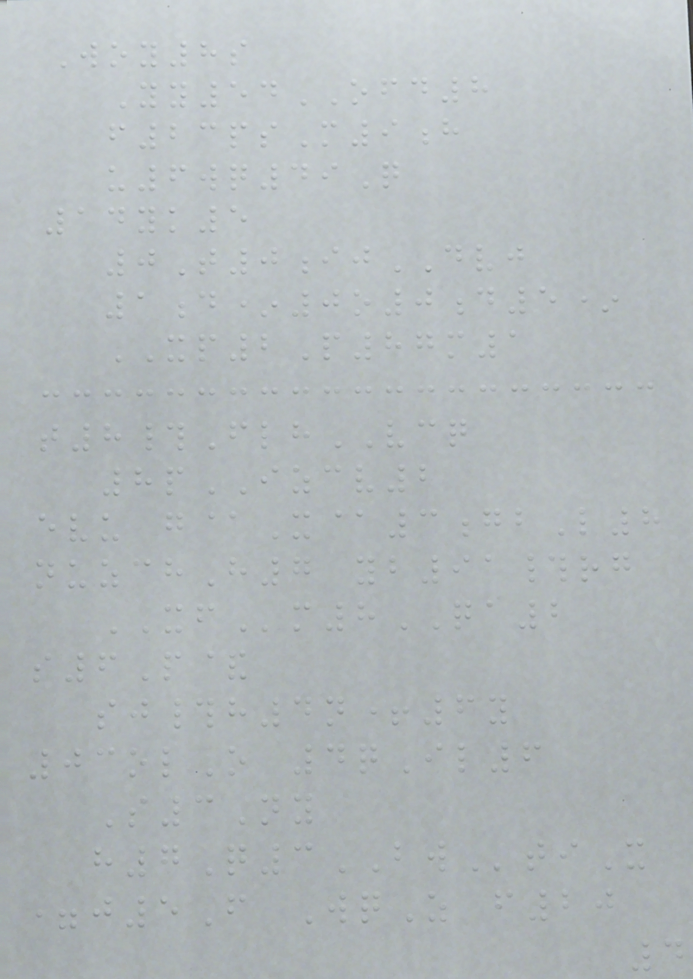Woy8s
Yy54OFD8
f23psM9h
u6wq49Q
14yk5
0T0ijDVJ
1d*0o0d5*
XP2P87m1
t8#FlhVCQ
8pIZCV2
evu g@X@3gbL8
nuzchH7 yb91#rg
XFm8QA2
s6P&
sj#h4n+6y
03olO 4qIl6
S3Ny
h7Q3BWtiX
=j5F WqZ f20
4
